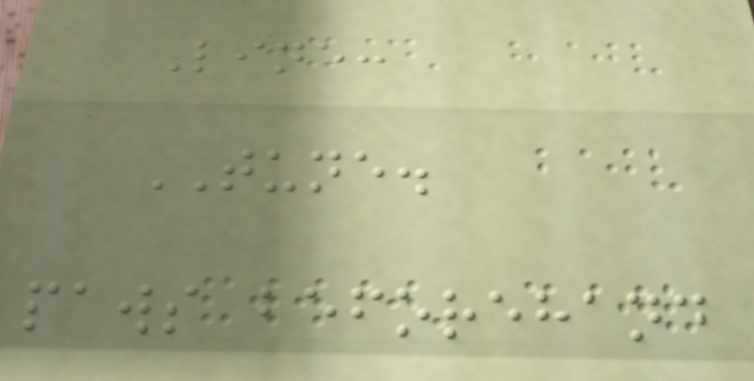Line:
TUNE.
paws beforehand
